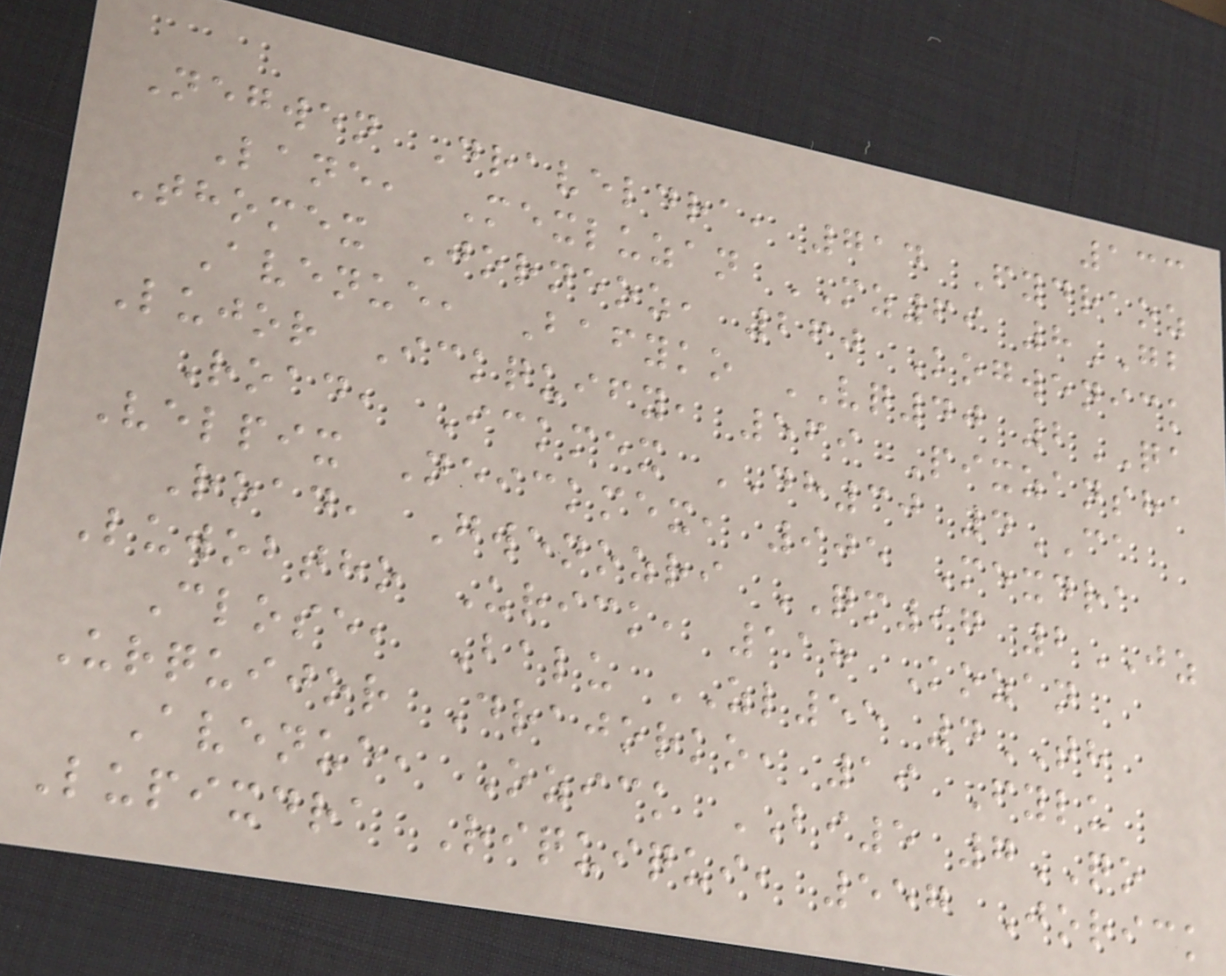133
Negwen Draveldra, 714 Fydraoz
Lane, Mexluzan MZ69 8GB
Thomex Jorneoz, 260 Kogwenick
Avenue, Bafyko VQ40 2QA
Lujor Ickquify, 569 Pixzansha
Road, Ickmex DH30 4CA
Velpix Neickmex, 905 Mexdra
Road, Gwenozri QM97 2JZ
Luwobtho Urick, 118 Kozan
Close, Balu ZL55 4TH
Urquijor Drajorko, 19 Fylu
Avenue, Ozick BI5 7QO
Lupixdra Riquiqui, 557 Jorick
